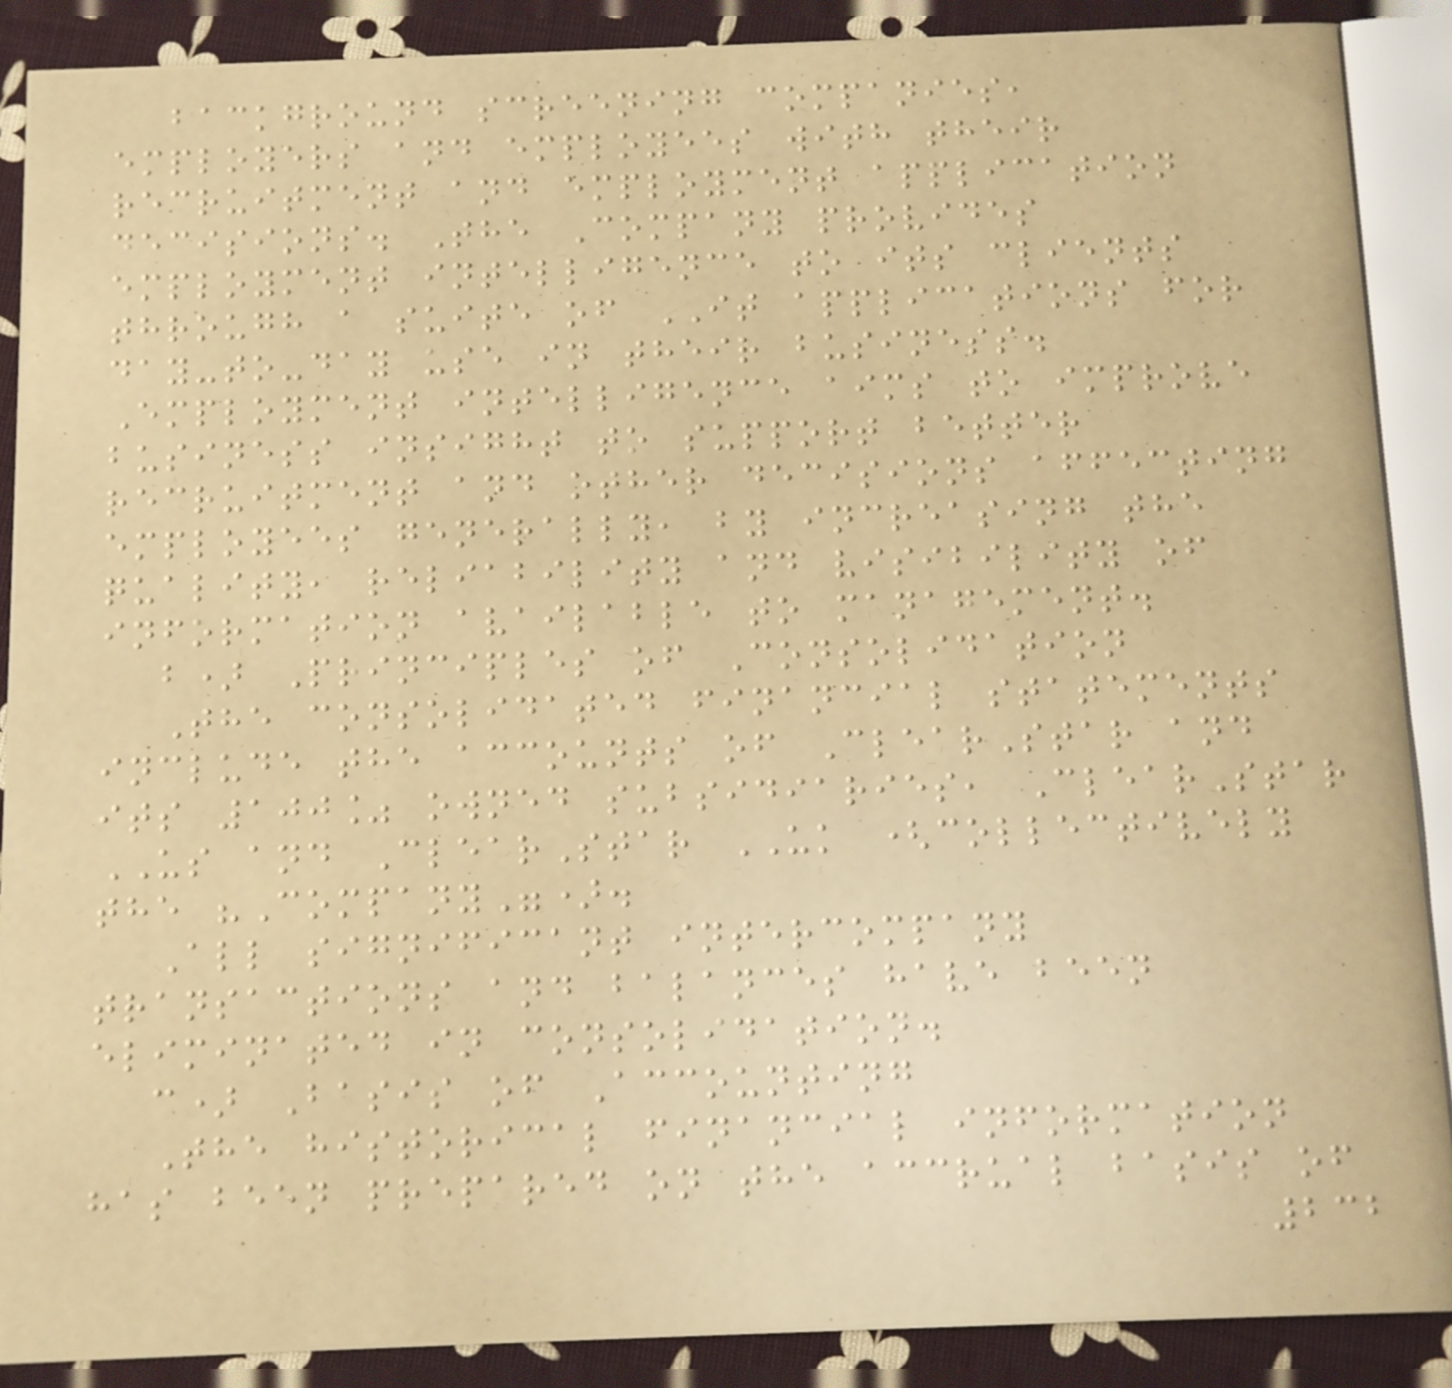background screening companies,
employers and employees with their
recruitment and employment application
decisions. The Company provides
employment intelligence to its clients
through a suite of IT applications for
day-to-day use in their business.
Employment intelligence aims to improve
business insight to support better
recruitment and other decisions affecting
employees generally, by increasing the
quality, reliability and visibility of
information available to management.
b) Principles of Consolidation
The consolidated financial statements
include the accounts of ClearStar and
its 100% owned subsidiaries, ClearStar
US and ClearStar UK (collectively
the "Company").
All significant intercompany
transactions and balances have been
eliminated in consolidation.
c) Basis of Accounting
The historical financial information
has been prepared on the accrual basis of
232
